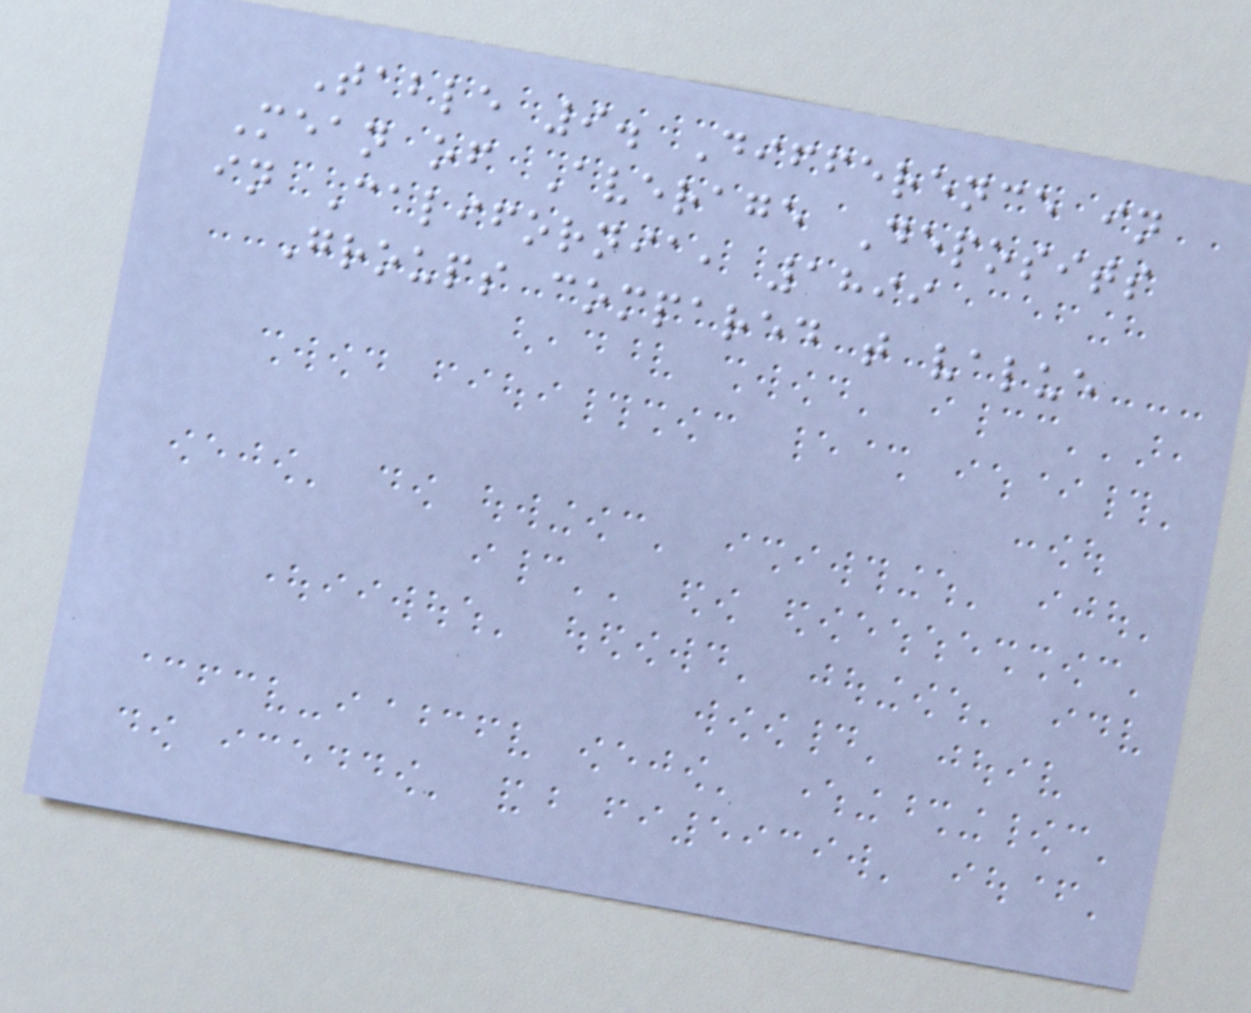Table 9. Difference in
Mean of Average Deposits
in California, 1899
Groups compared t value
